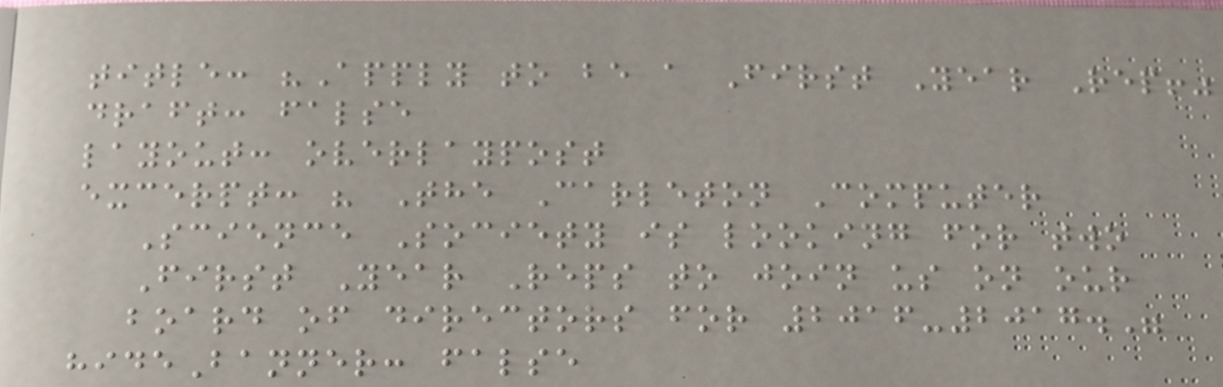title: "Apply to be a First Year Rep!"
draft: false
layout: overlaypost
excerpt: " The Carleton Computer
Science Society is looking for two
First Year Reps to join us on our
board of directors for 2016-2017."
hideBanner: false
